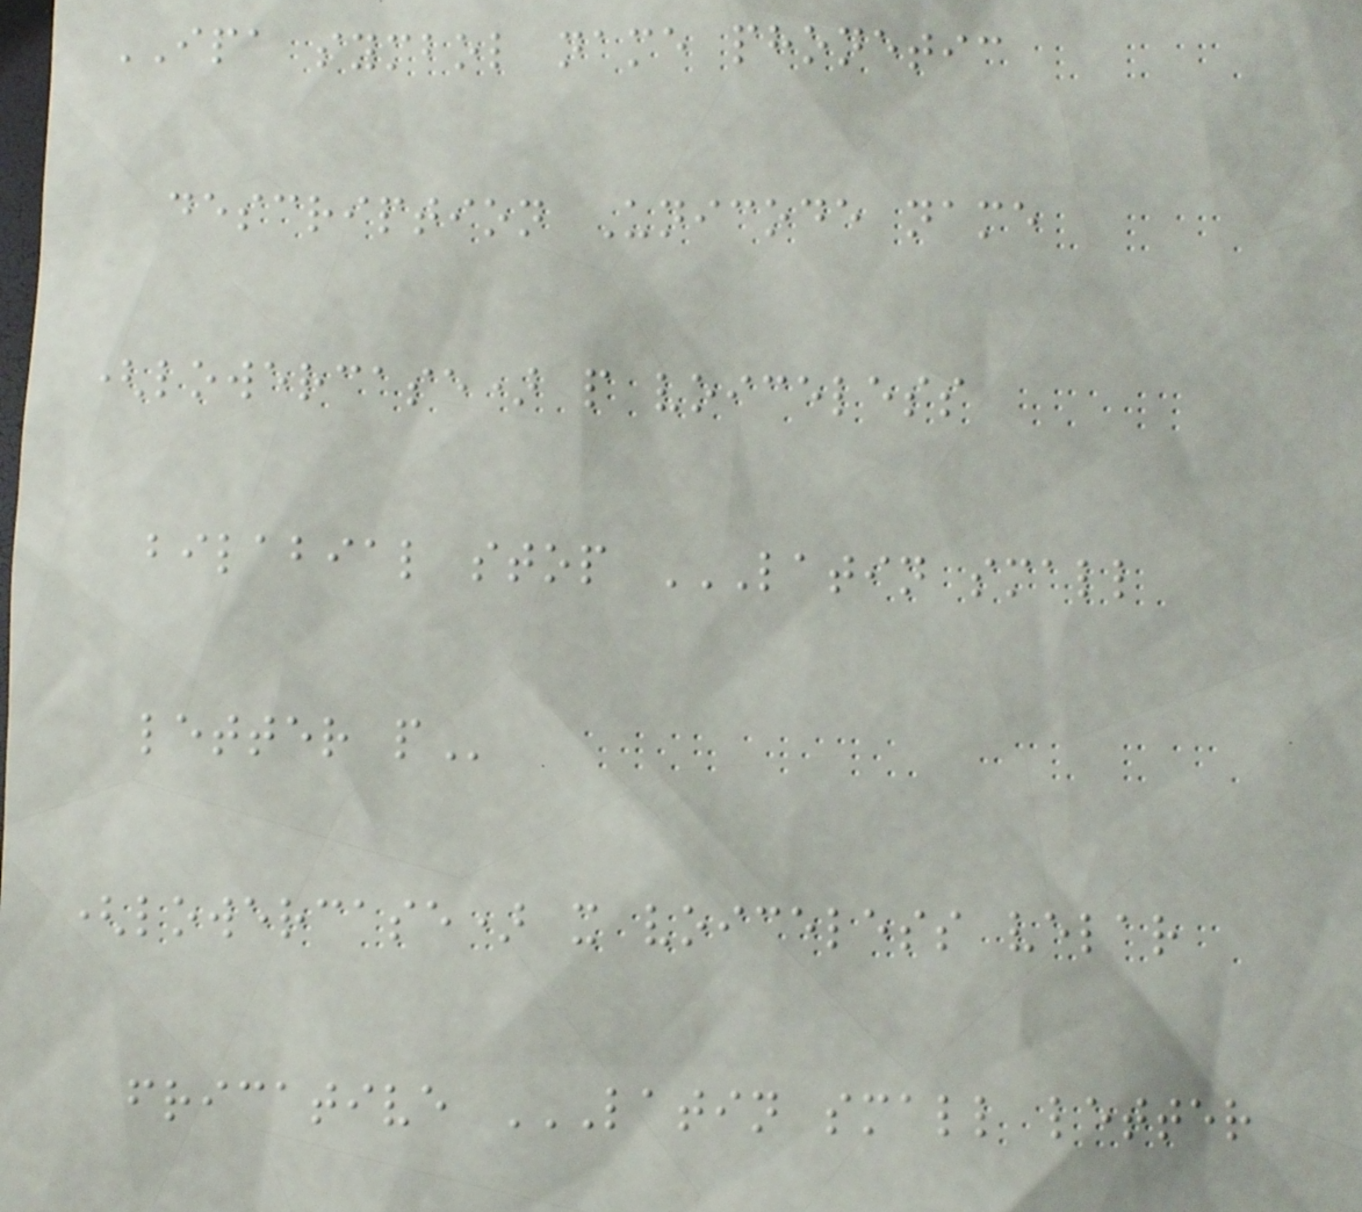IPA symbol name phonetic
description Unicode name
(lowercase) p voiceless
bilabial stop LATIN SMALL
LETTER P
(lowercase) x voiceless velar
fricative LATIN SMALL LETTER
